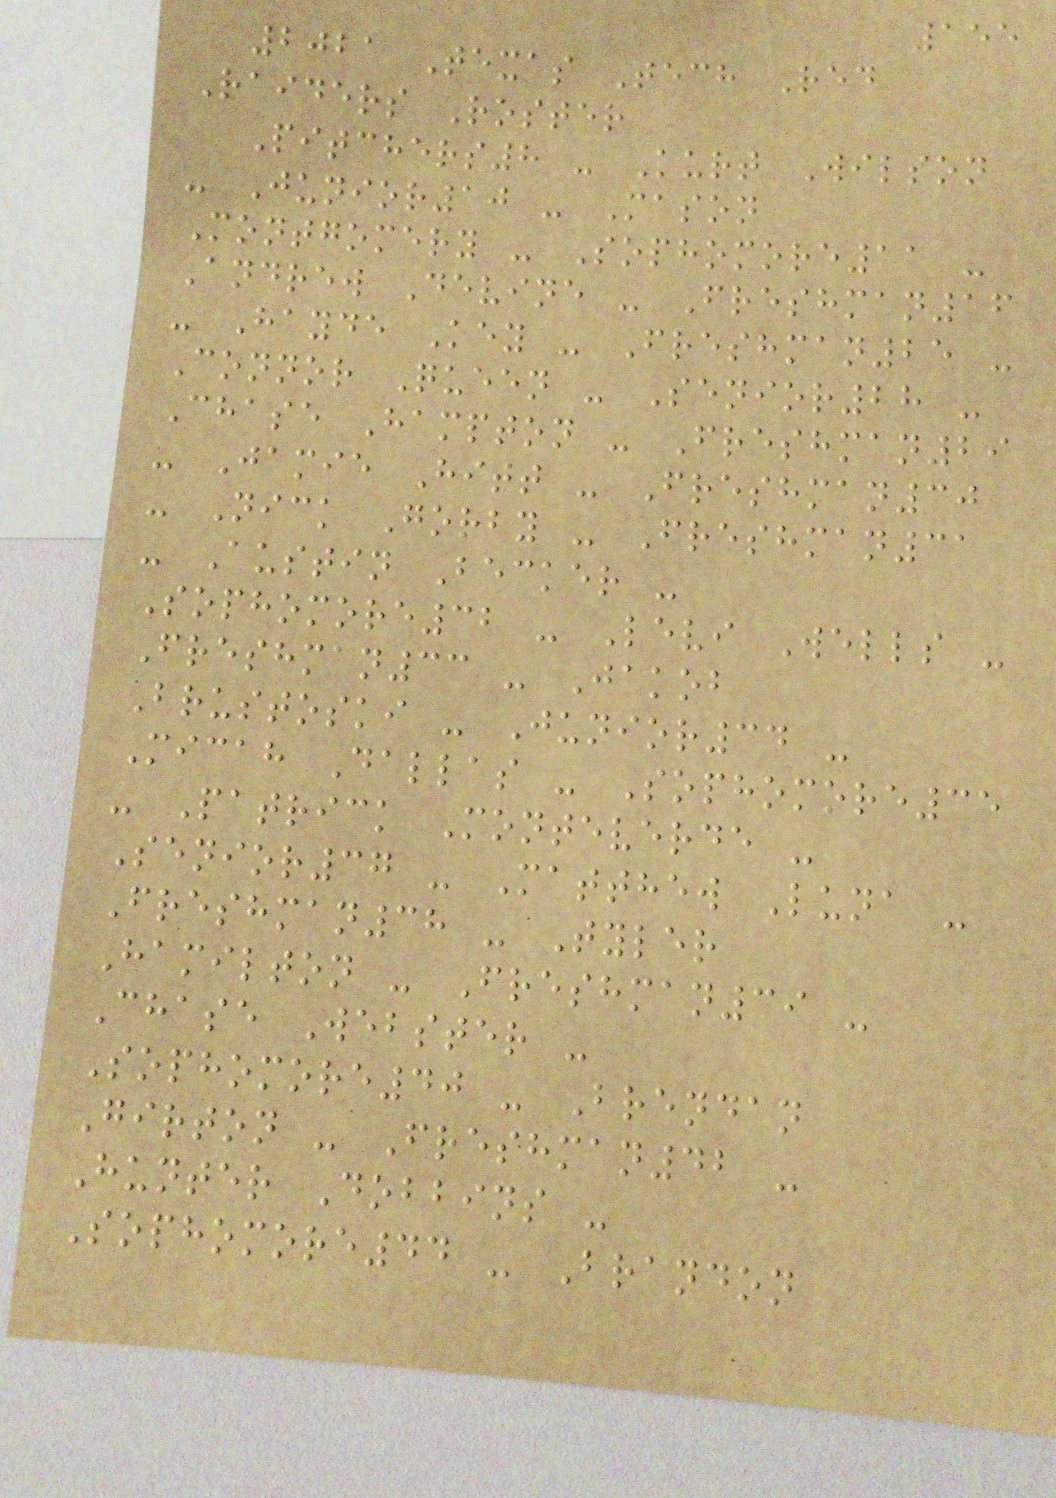155
2021 Texas Tech Red
Raiders Roster
Pitchers8 - Kurt Wilson
- Junior10 - Mason
Montgomery - Sophomore11 -
Andrew Devine - Freshman16
- Hayde Key - Freshman25 -
Connor Queen - Senior28 -
Chase Hampton - Freshman29
- Jamie Hitt - Freshman30
- Nick Gorby - Freshman31
- Austin Becker -
Sophomore32 - Levi Wells -
Freshman33 - Jakob
Brustoski - Junior34 -
Micah Dallas - Sophomore35
- Patrick Monteverde -
Senior37 - Matthew Luna -
Freshman38 - Tyler
Hamilton - Freshman39 -
Chase Webster -
Sophomore40 - Brendan
Girton - Freshman42 -
Hunter Dobbins -
Sophomore44 - Brandon
